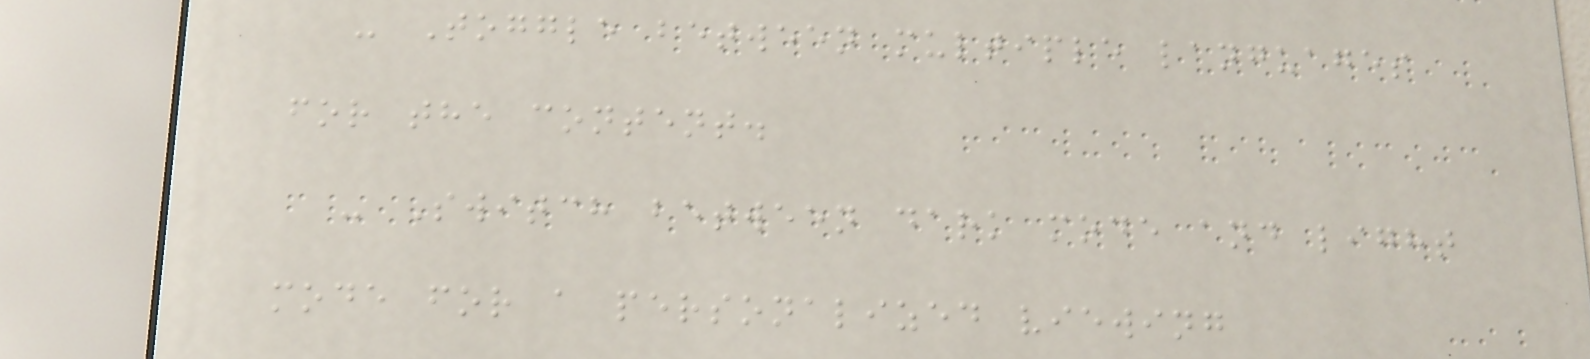- Toggle between multiple languages
for the content.
- Switch between dark mode and light
mode for a personalized viewing
